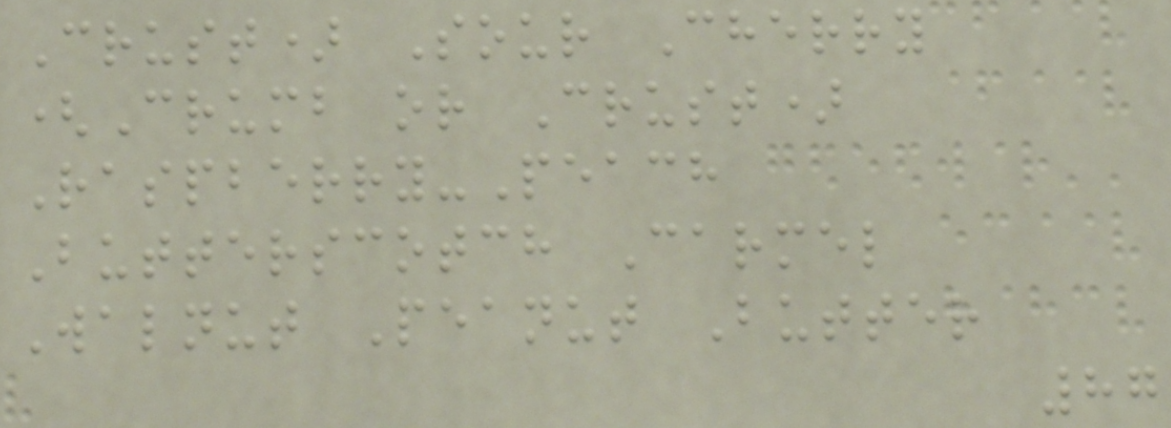Crust) Sour Cherry
(Crumb or Crust)
Raspberry-Peach
Butterscotch Carmel
Walnut Peanut Butter
87
